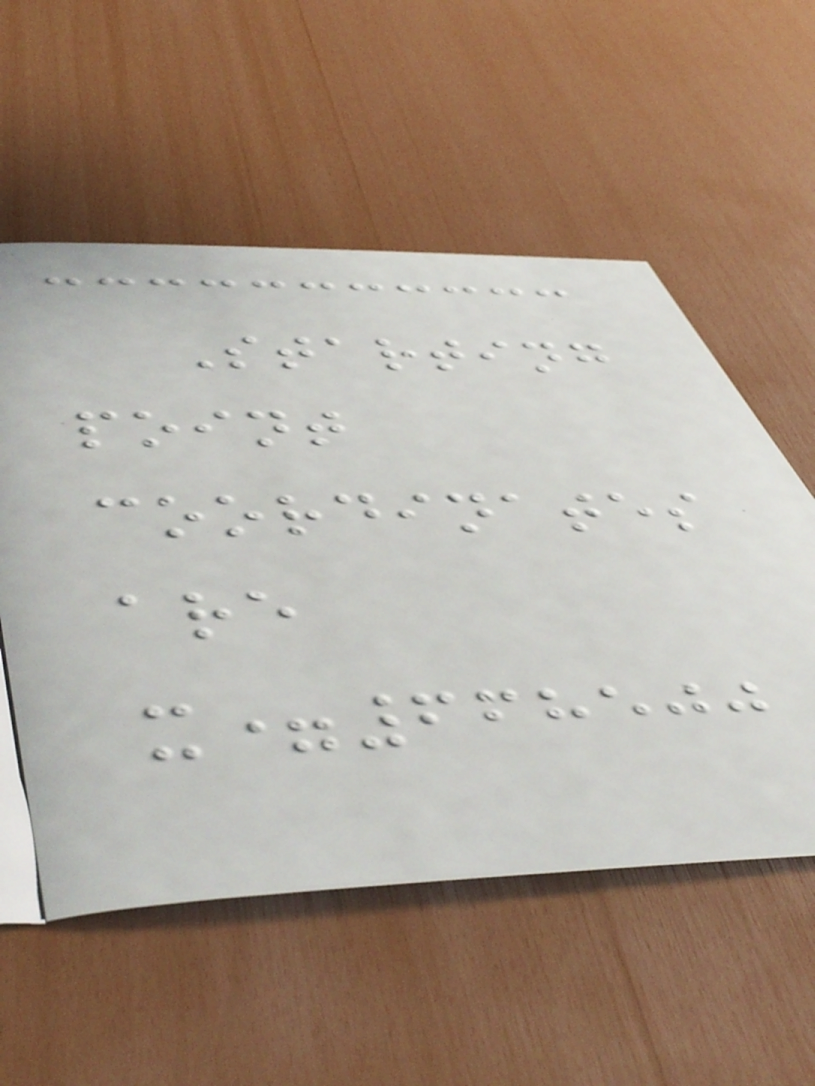Starting
point
coordinates
are
x=668500
